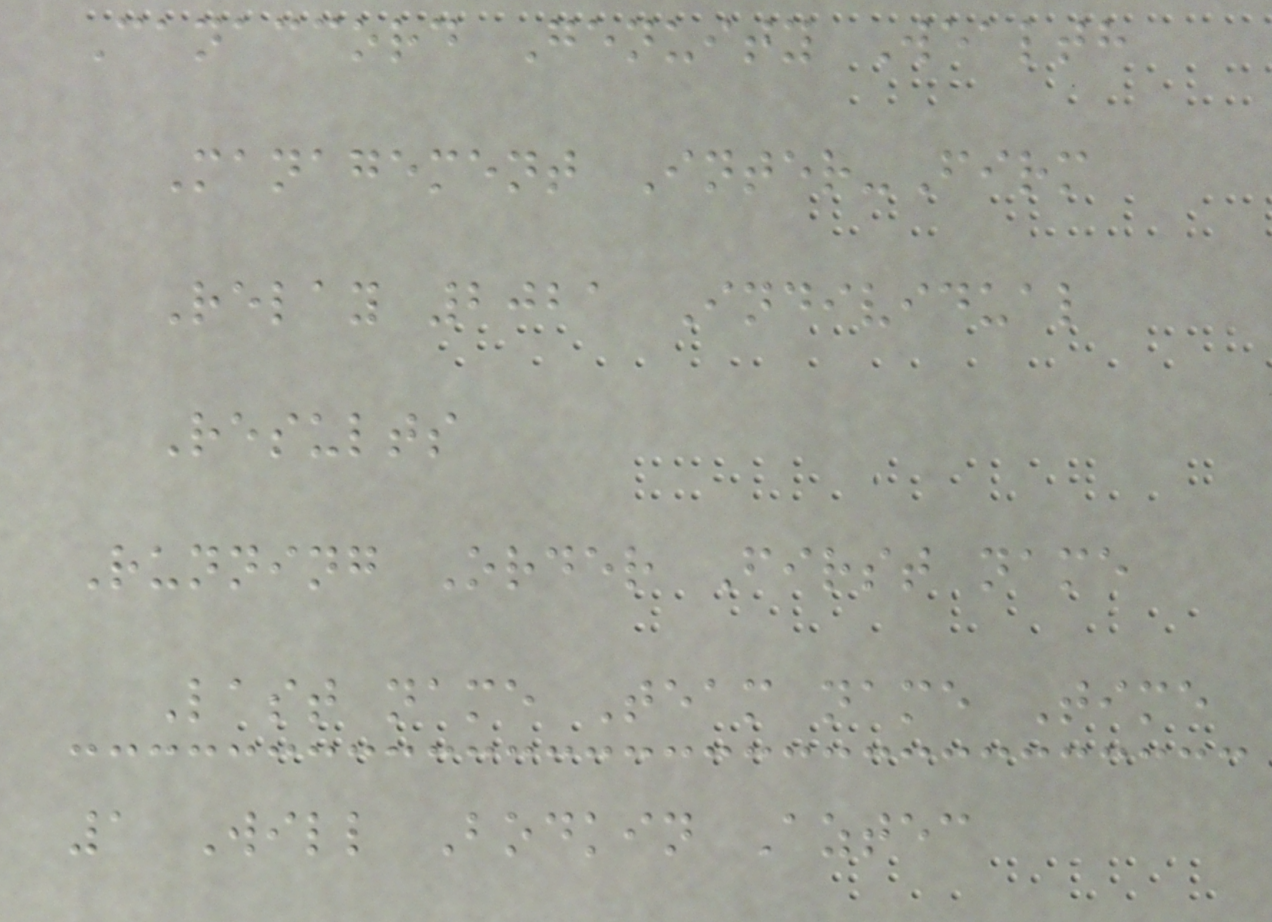Canaccord Genuity Wealth
Management Inter-Firm
Relay 2021 Individual
Results
Running Order First name
Last name Team name Time
1 Will Bodkin Aztec
